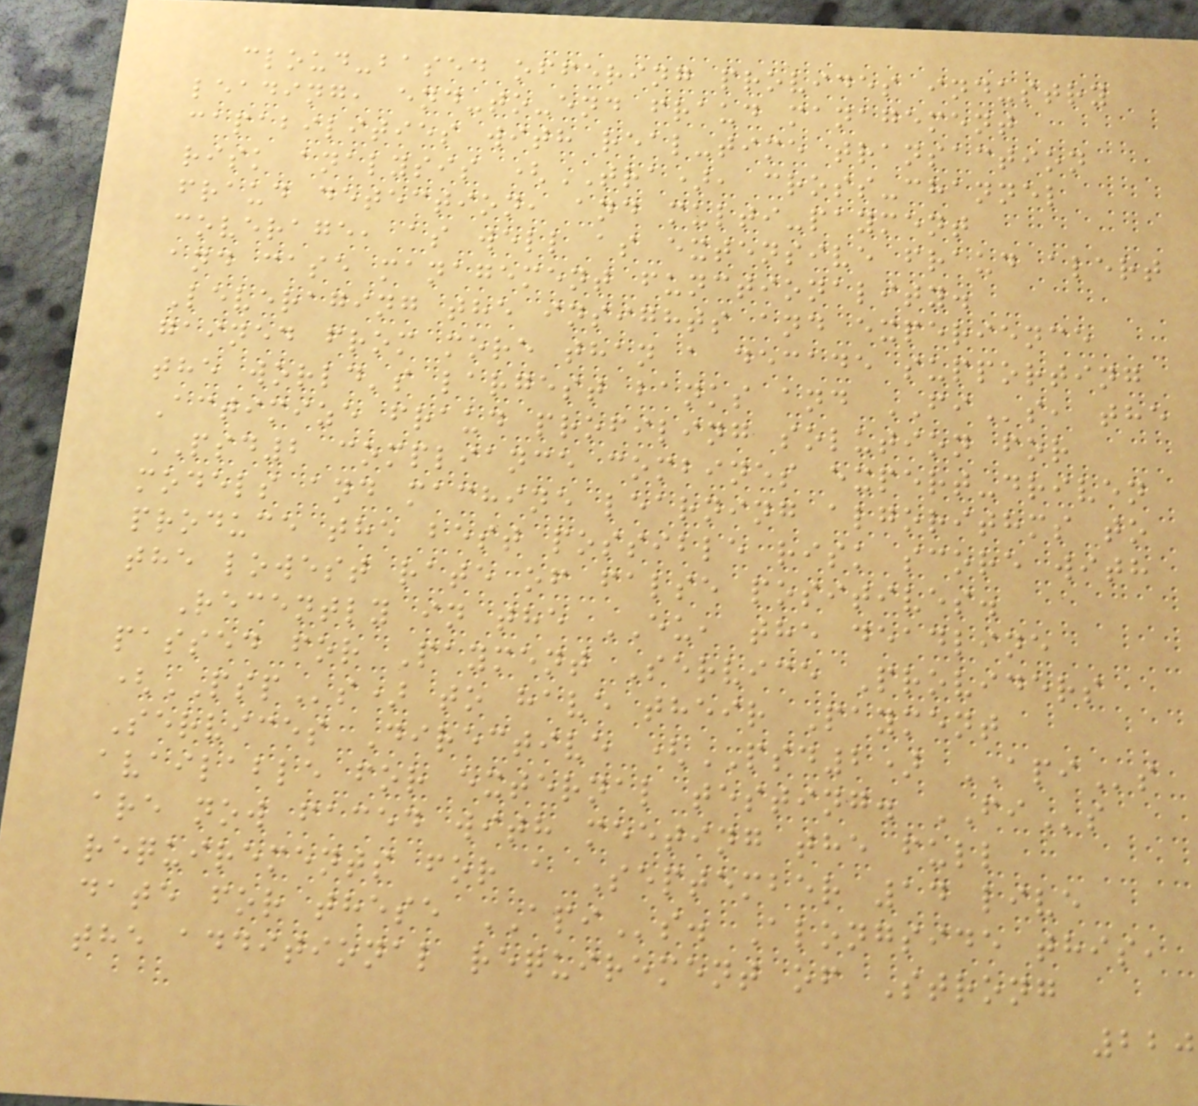cloud-based offering provides industry
leading, end-to-end fraud management
capabilities with real-time transaction
risk analysis (TRA), cross-channel
fraud detection, and multi-payment
coverage, as well as extensive fraud alert
and case management functionality.
Leveraging the insights and experience
gained from more than a decade supporting
the world's largest banks and FIs, the
Actimize fraud profiling solution for
PSD2 compliance combines expert-driven
models and machine learning algorithms to
produce the best possible risk score with
the lowest rate of false positives.
Recently in the EU, the deadline
passed for Payment Service Providers
(PSPs) to have their Payment
Services Directive (PSD2) APIs
available for external testing. FIs
are now faced with meeting the full
requirements for a September 14 live
date for these APIs. Alongside this,
the additional requirement of Strong
220
